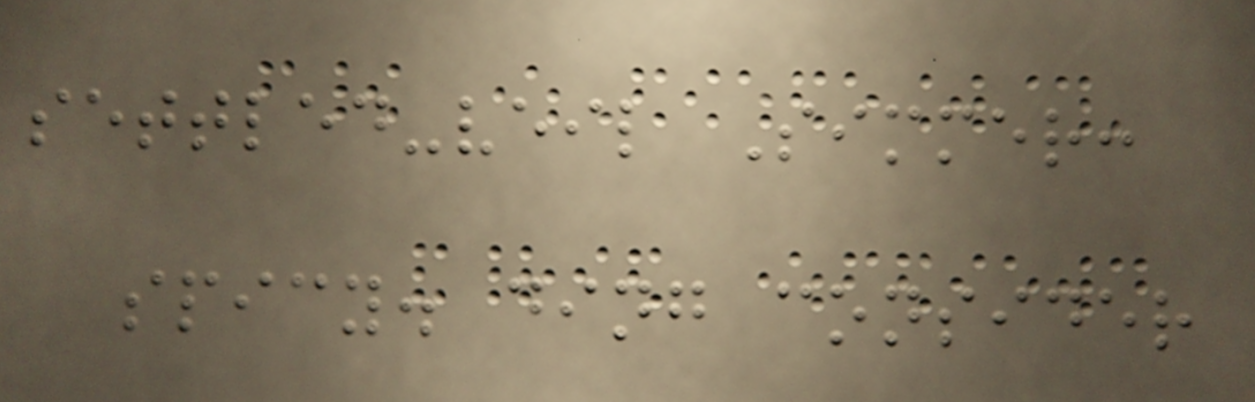settled-veil Simmer:
spicy. ding consider
